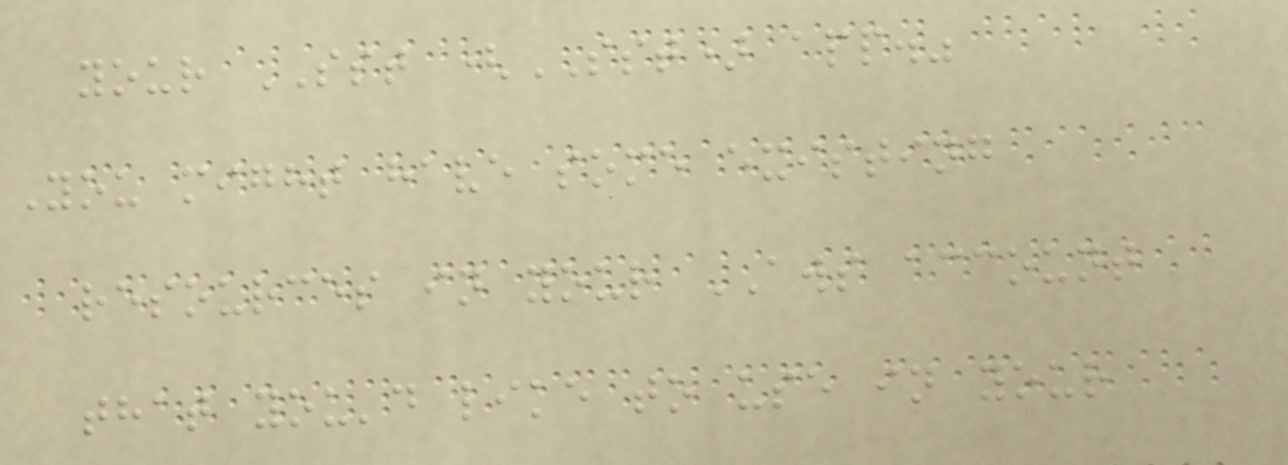your SST (SST) app."
You might have some existing
resources in your AWS account
that you'd like to use in your
